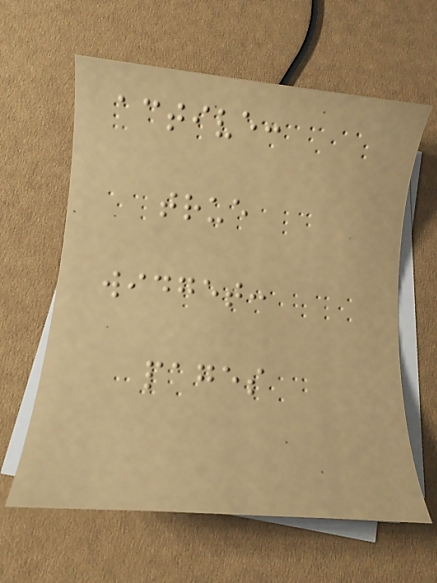active:
true
widget:
pages
